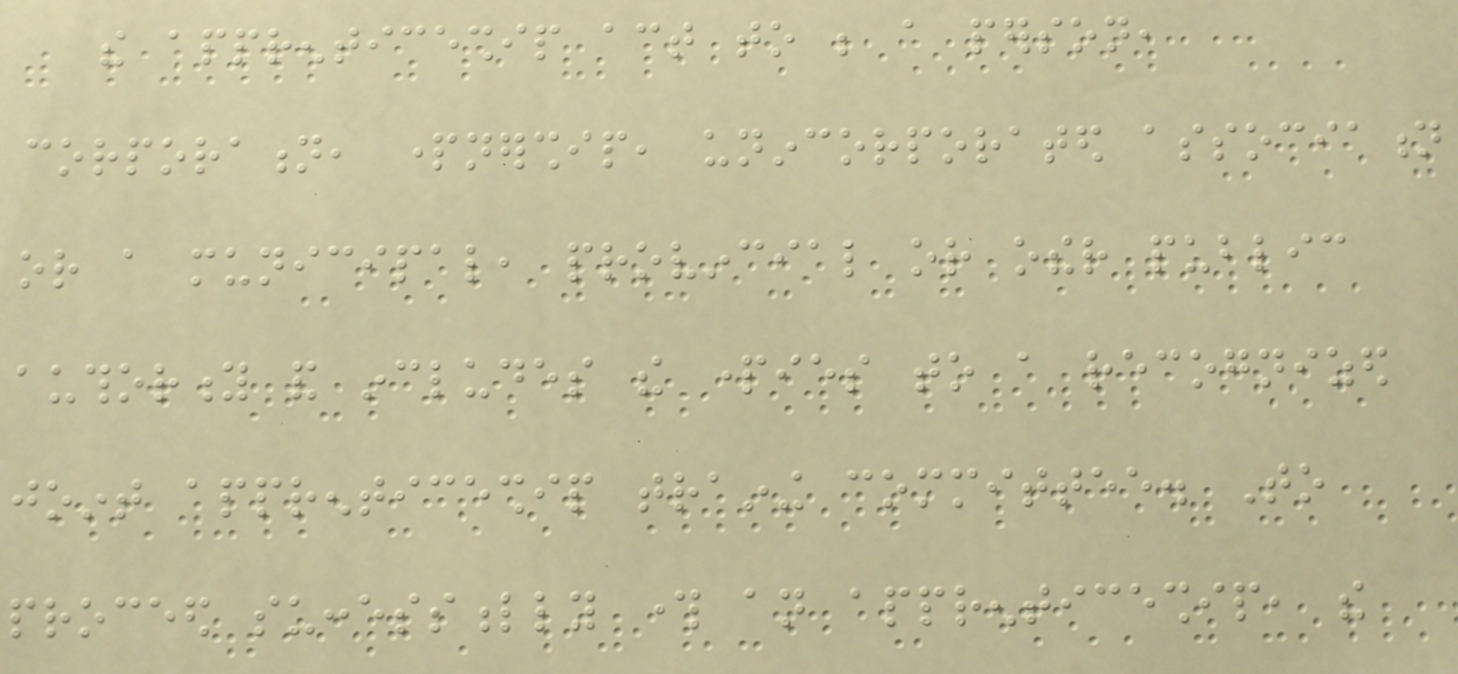the apprenticeship act to be a person,
corporation, partnership, unincorporated association
or a municipal, provincial or other public
authority and includes the parties to a recognized
joint apprenticeship training committee. To
proceed successfully through an apprenticeship, the
